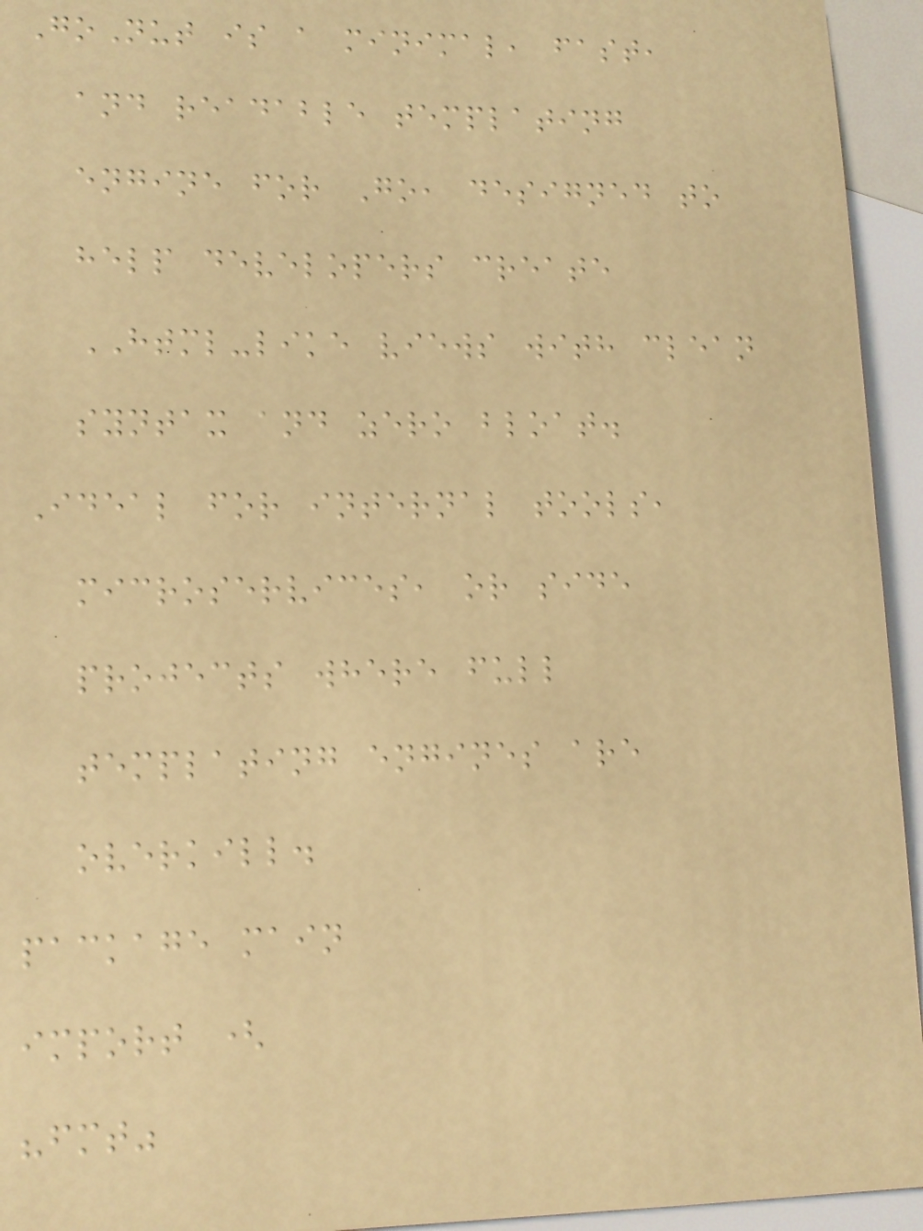GoNut is a minimal, fast,
and readable templating
engine for Go, designed to
help developers create
HTML-like views with clean
syntax and zero bloat.
Ideal for internal tools,
microservices, or side
projects where full
templating engines are
overkill.
package main
import (
"fmt"
